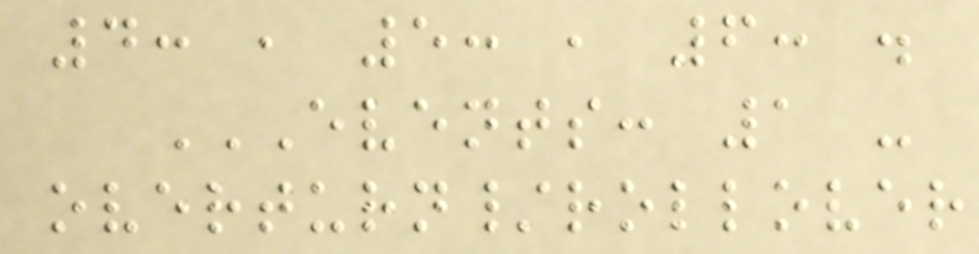4: , 5: , 6: .
EVENTS: 1 -
OVERTURN/ROLLOVER
